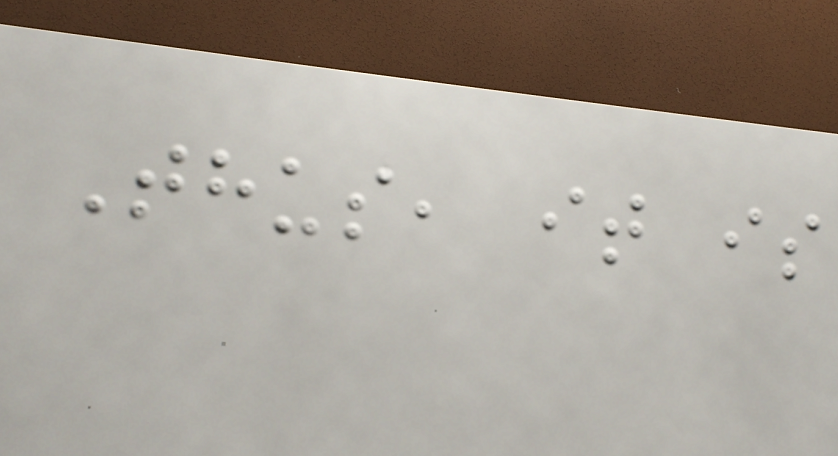Thus, it is
